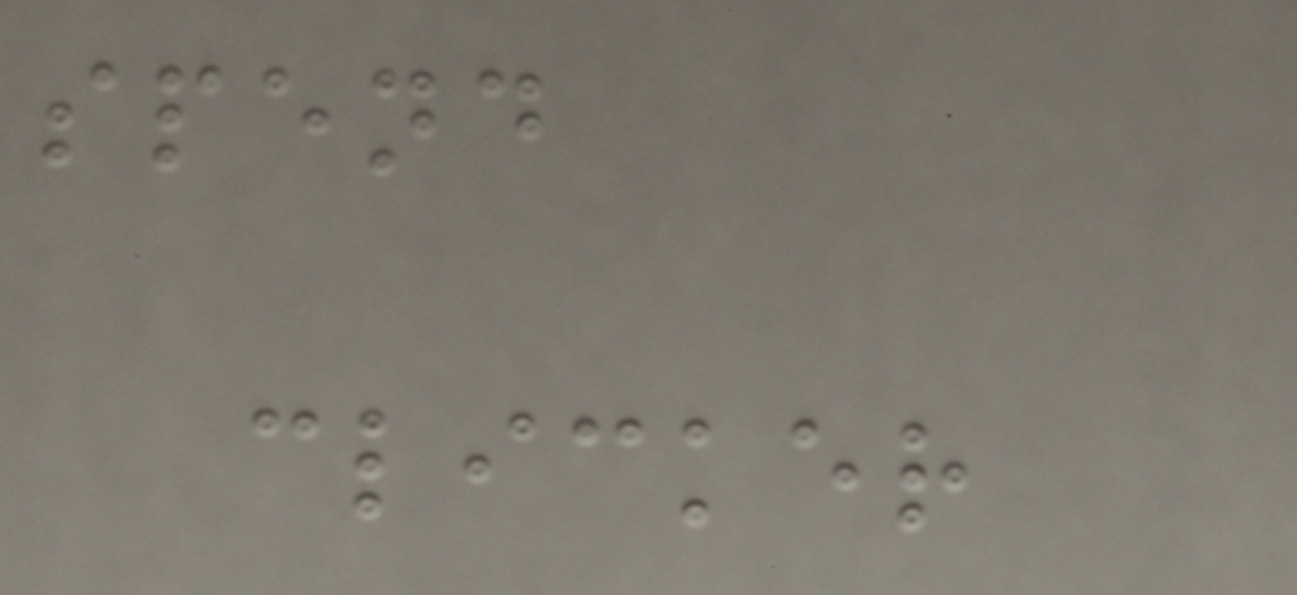spend
clicker
